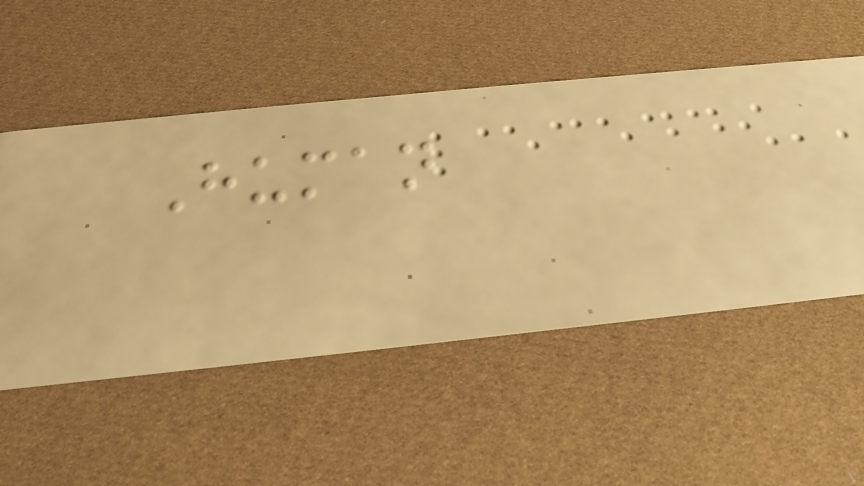Human
